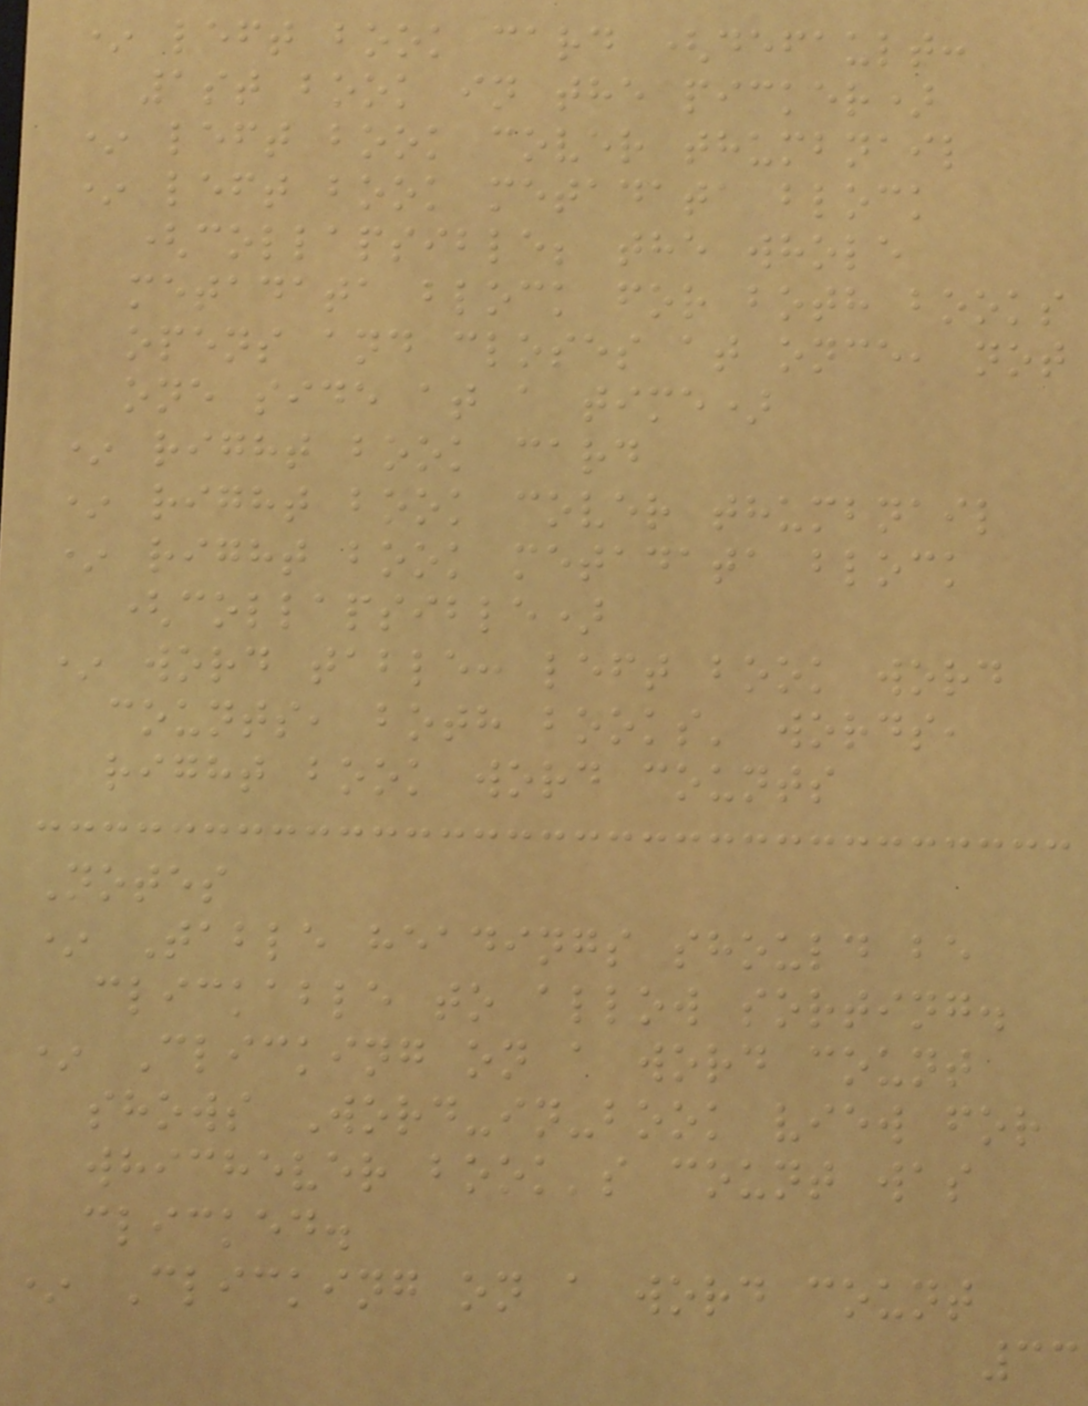* left book card (default:
1st book in the picker)
* left book cover thumbnail
* left book metadata block
(collapsible; the whole
metadata block for both books
opens and closes at once, not
one side at a time)
* right book card
* right book cover thumbnail
* right book metadata block
(collapsible)
* word table: left book word
counts, both books' words,
right book word counts
Notes
* Table headings should be
clickable to allow sorting.
* Clicking on a word count
shows Word-in-book view for
whichever book's count was
clicked.
* Clicking on a word count
33
